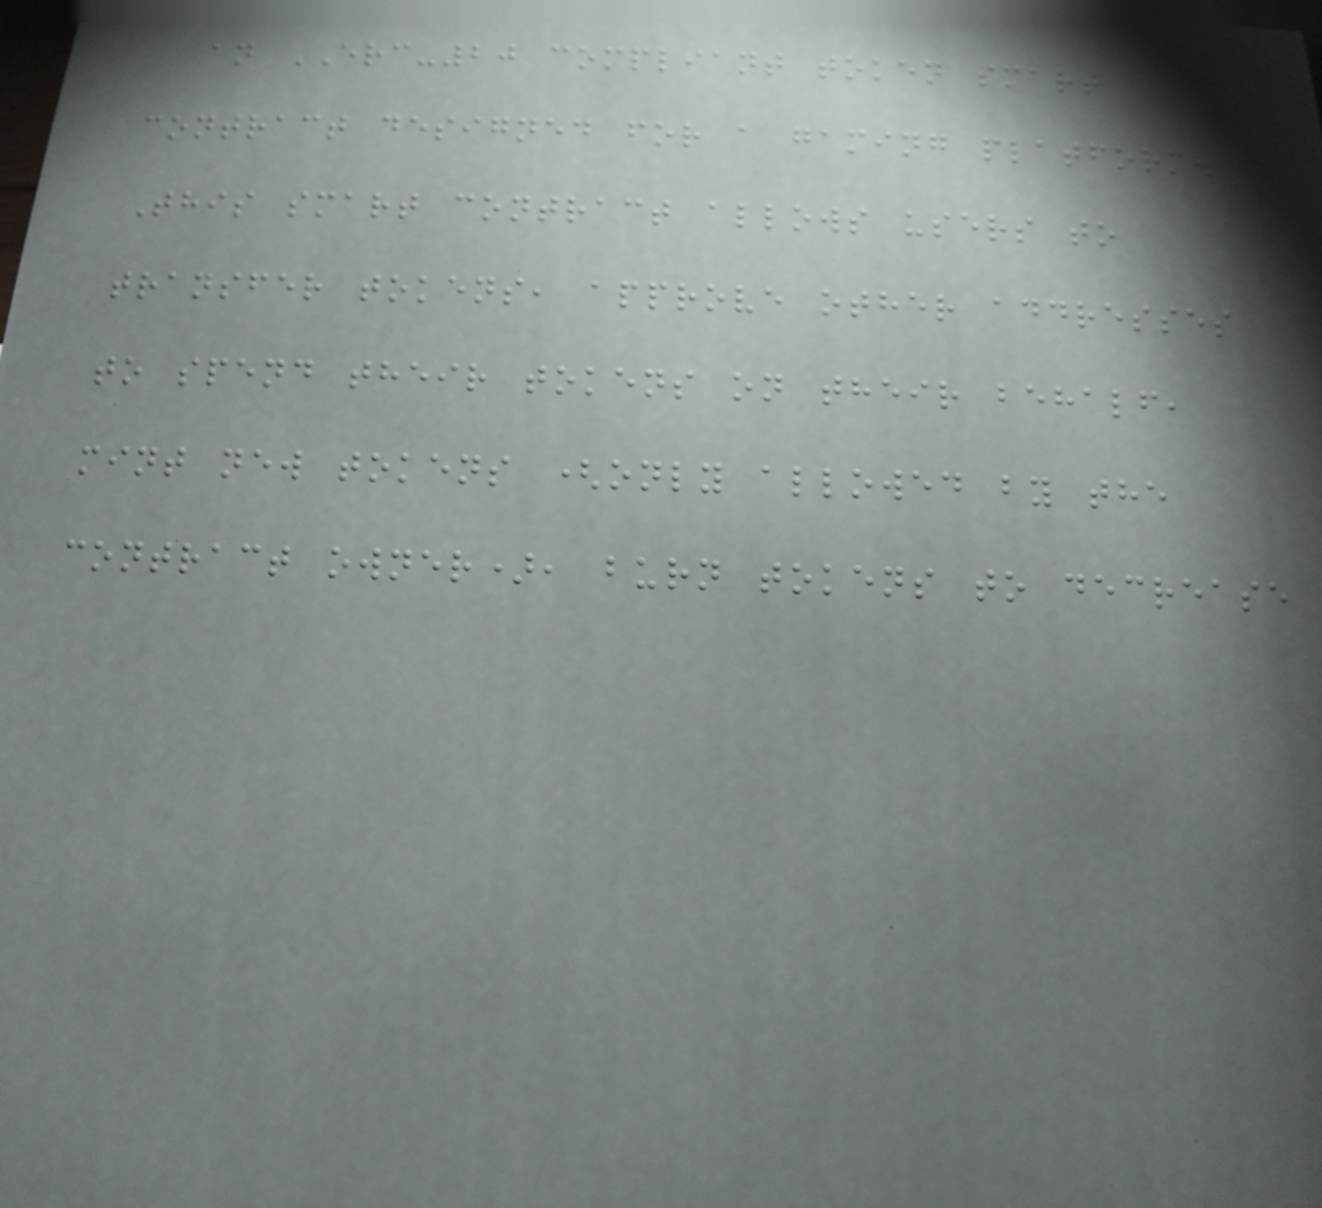an ERC-20 compliant token smart
contract designed for a gaming platform.
This smart contract allows users to
transfer tokens, approve other addresses
to spend their tokens on their behalf,
mint new tokens (only allowed by the
contract owner), burn tokens to decrease
